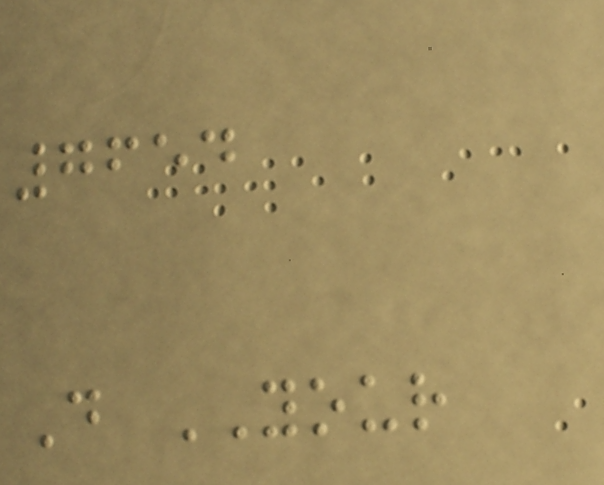7654
D YOUR
